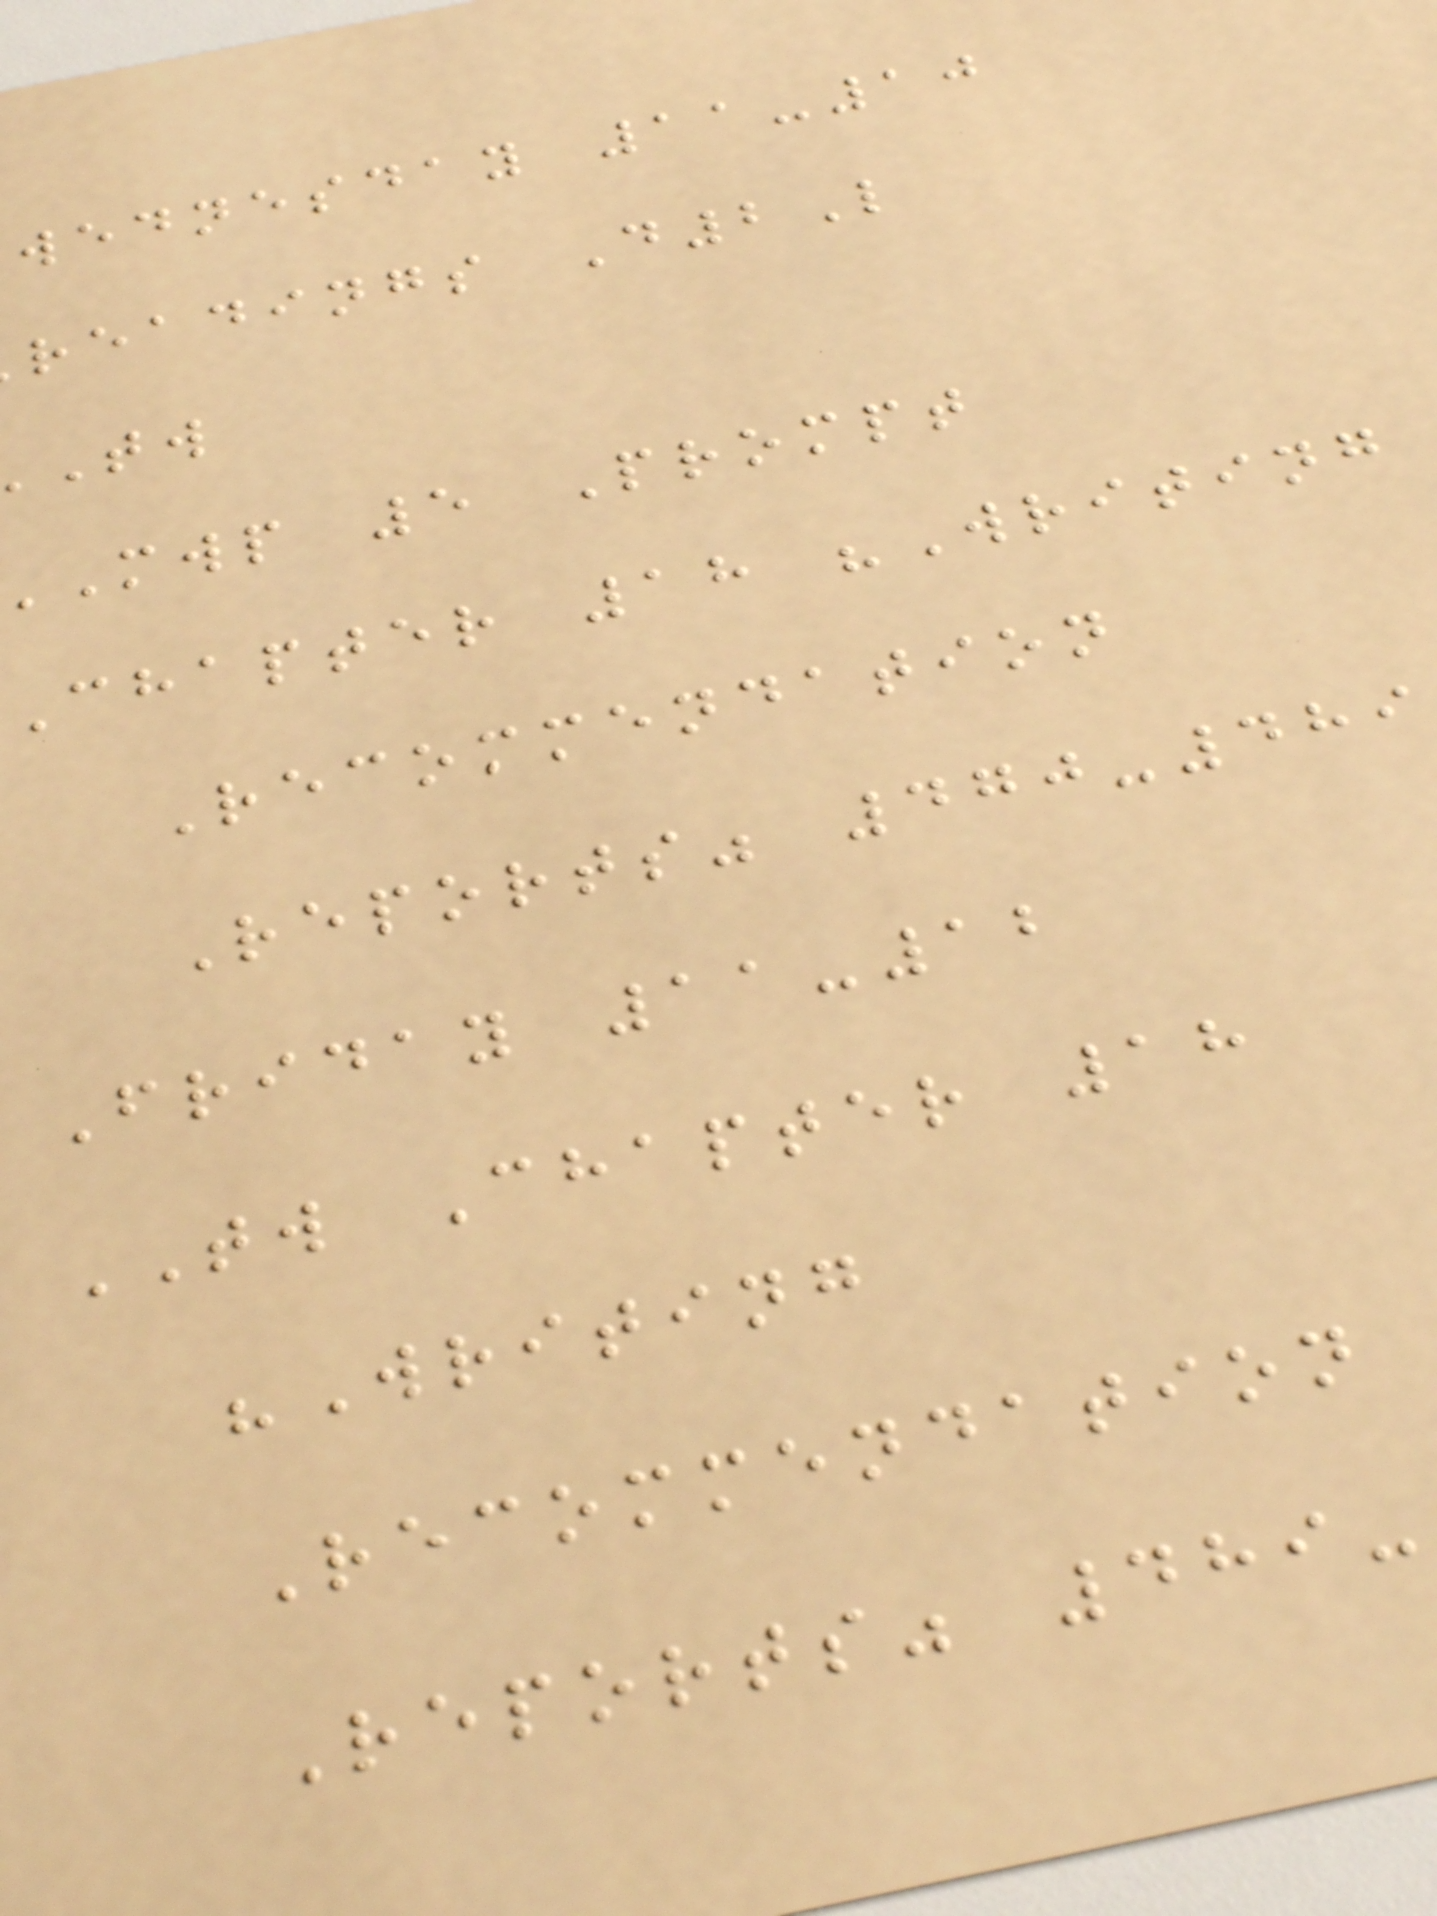wednesday 11-10
readings D2L
mwp 5 Prompt
Chapter 18 "Writing
Recommendation
Reports" 470-489
Friday 11-12
TW Chapter 18
"Writing
Recommendation
Reports" 489-
